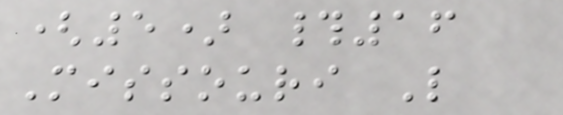(5) #16
Missouri L
